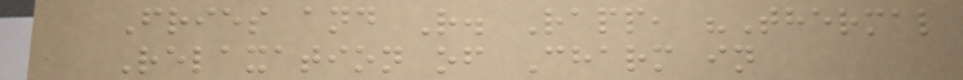Fries and R. Rapp, "Thermal
Relaxation of Charm in
